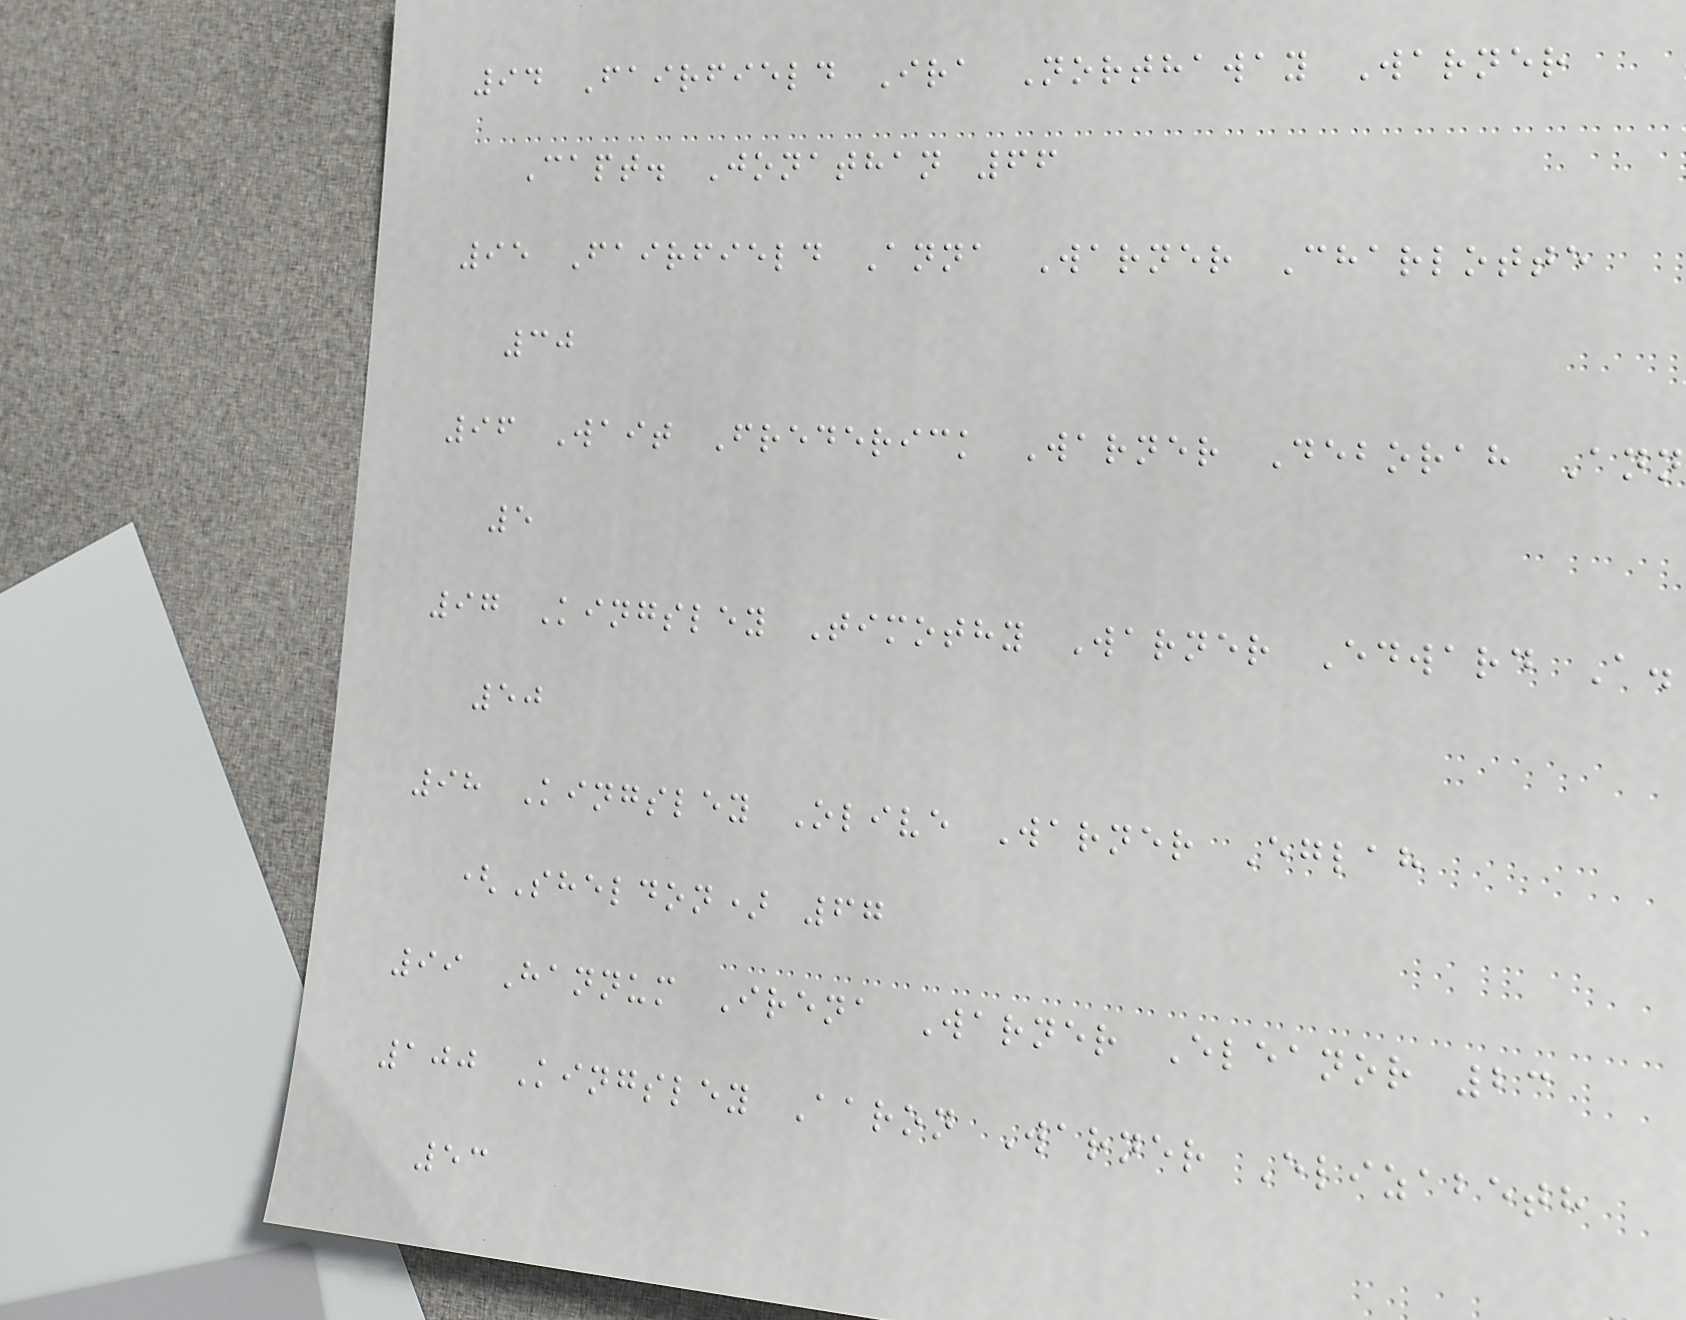94 Fairfield Ira Northaway Warner
Capt. Jonathan 66
95 Fairfield Anna Warner Charlotte
30
96 Wait Frederick Warner Deborah Ann
5
97 Kingsley Timothy Warner Edward A.
50
98 Kingsley Olive Warner Eglah
(Sheldon) 67
99 Hannum Irena Warner Eleanor 23
100 Kingsley Aaron Warner Elizabeth
53
